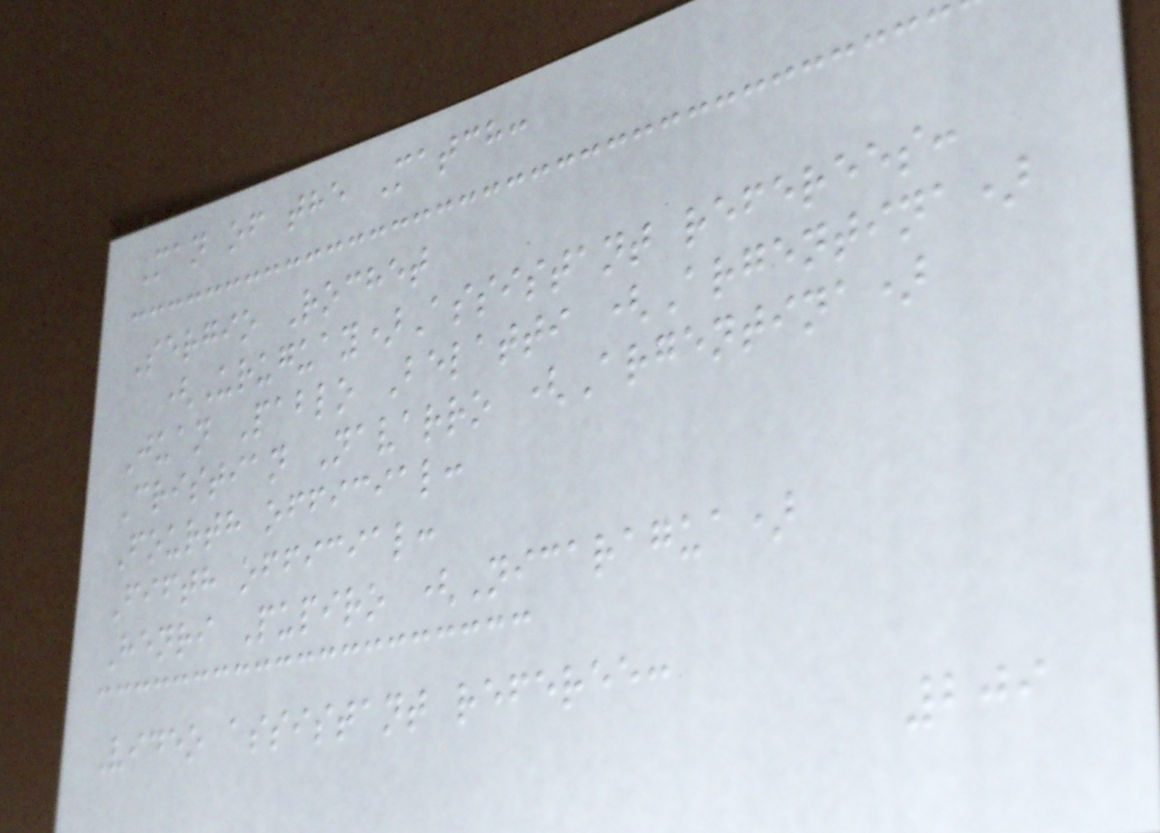Man of the Match:
Sergio Rochet
(Uruguay)Assistant referees:
Juan Pablo Belatti (Argentina)
Cristian Navarro (Argentina)
Fourth official:
Fifth official:
Henri Pupiro (Nicaragua)
Video assistant referee:
209
